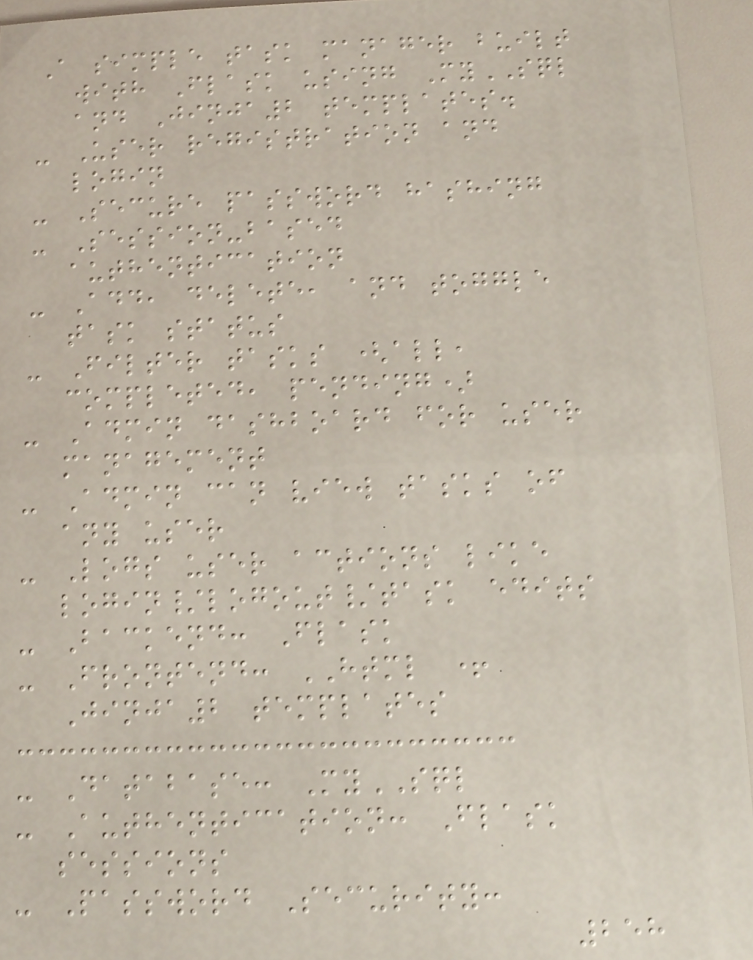A simple task manager built
with Flask using MySQL
and Jinja2 templates.
- User registration and
login
- Secure password hashing
- Session-based
authentication
- Add, delete, and toggle
task status
- Filter tasks (all,
completed, pending)
- Admin dashboard for user
management
- Admin can view tasks of
any user
- Logs user actions like
login/logout/task edits
- Backend: Flask
- Frontend: HTML +
Jinja2 templates
- Database: MySQL
- Authentication: Flask
sessions
- Password Security:
258
